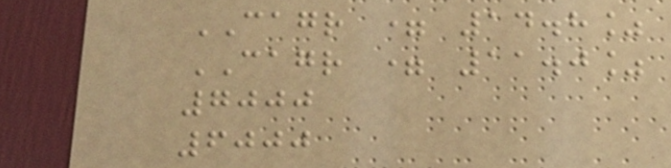CAGR = 14.8%
CAGR = 11.0%
7000
6000
